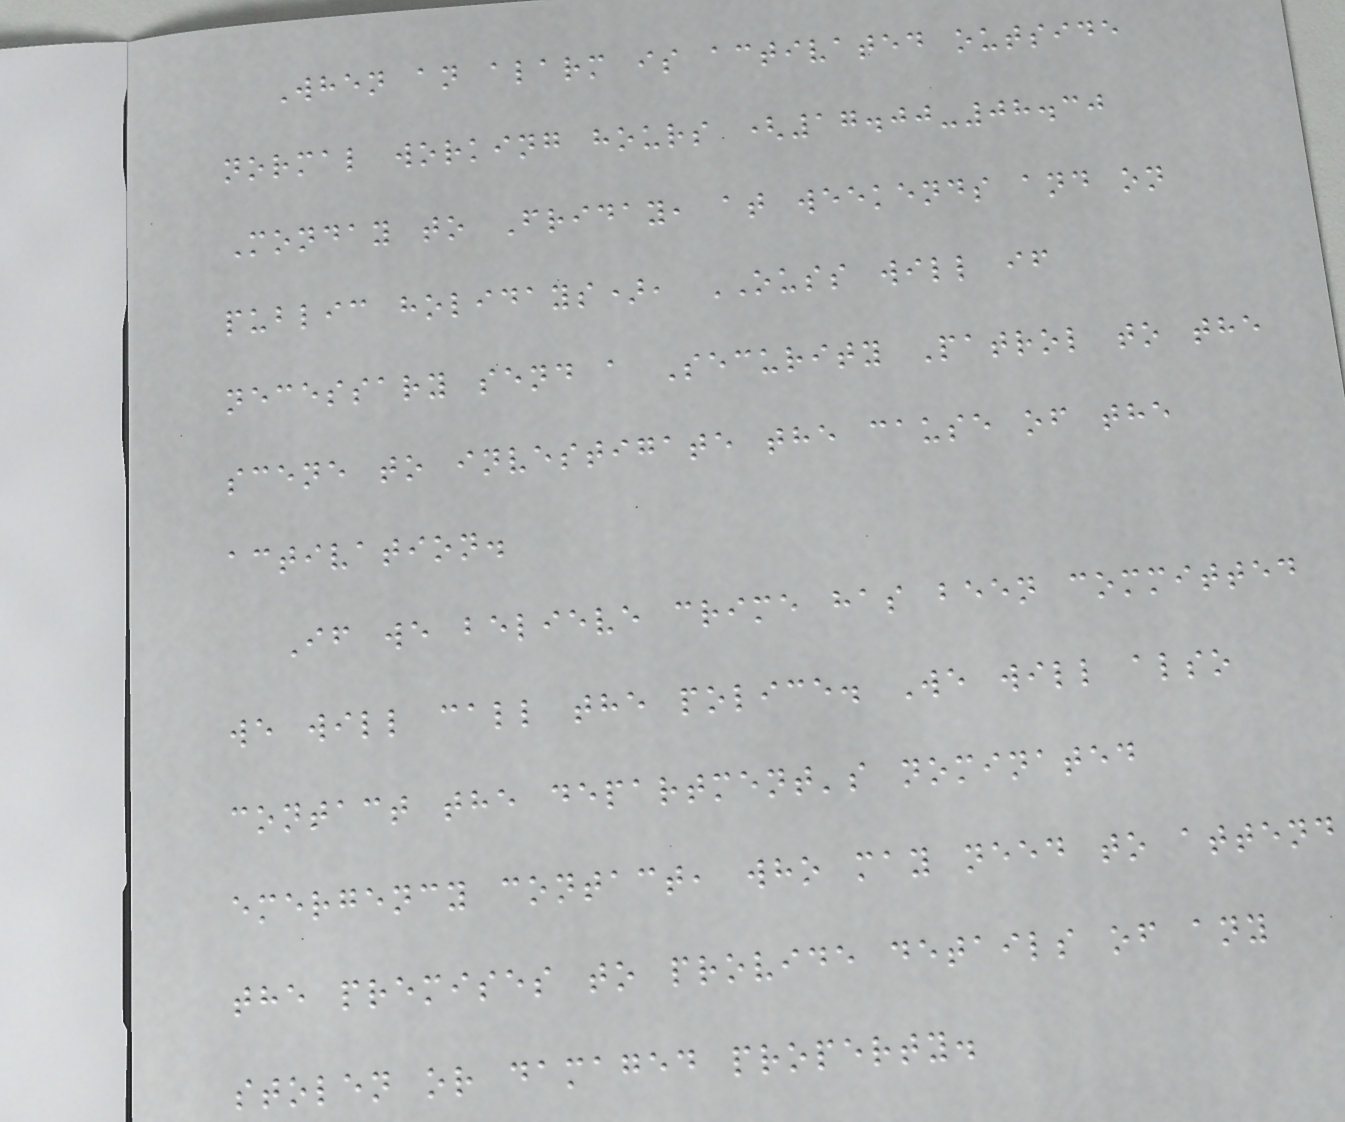When an alarm is activated outside
normal working hours (17.00-08.30
Monday to Friday, at weekends and on
public holidays), OUSS will if
necessary send a Security Patrol to the
scene to investigate the cause of the
activation.
If we believe crime has been committed
we will call the police. We will also
contact the department's nominated
emergency contact, who may need to attend
the premises to provide details of any
stolen or damaged property.
